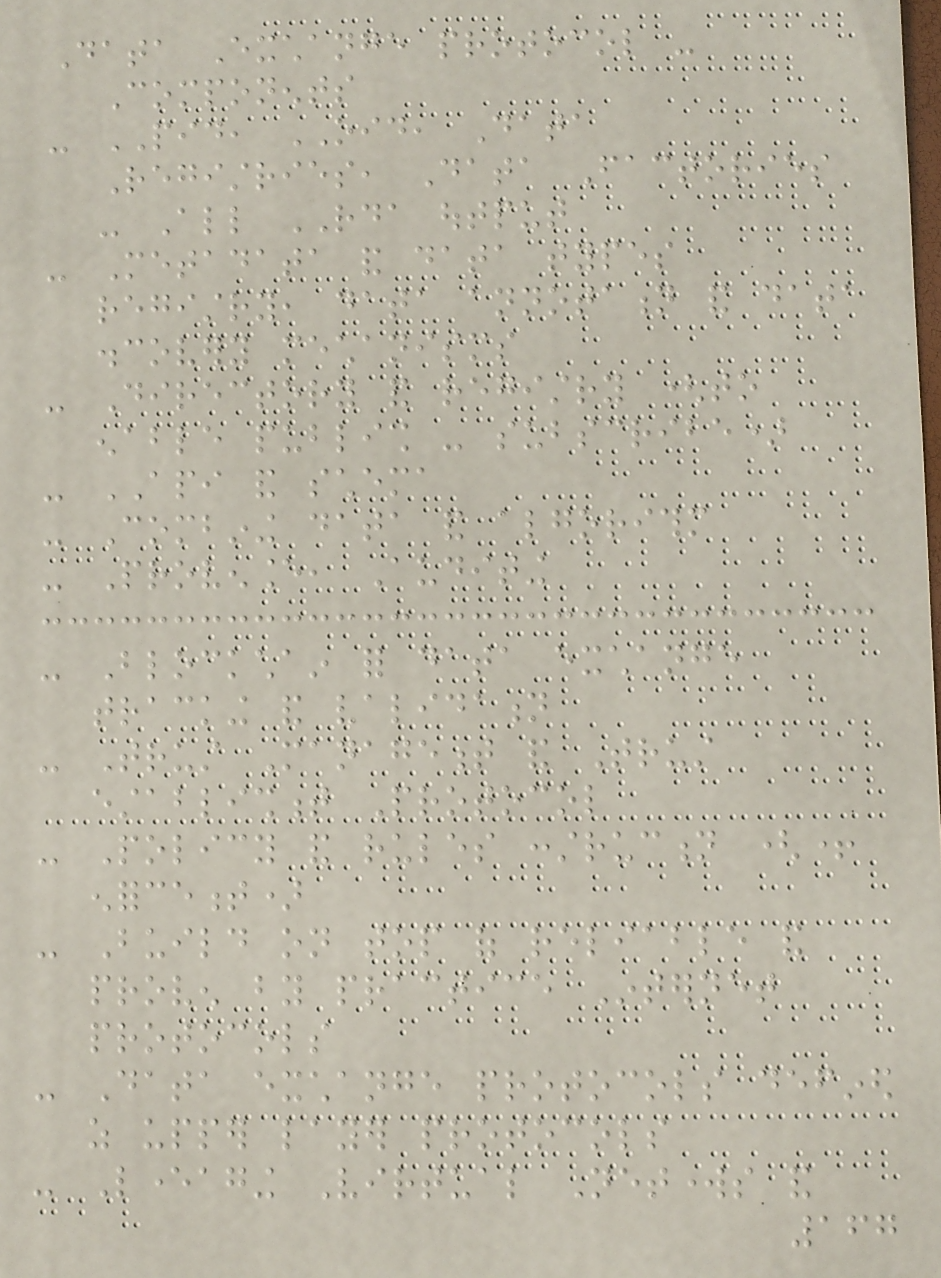Data Exchange protocol -
Components
- PID, OID, Data
Registries, Data Factories
- All RDA output
- Metadata and data types
registry, data annotation and data
discovery mechanisms
- Directory and registry (to
enable publish - subscribe)
- API and schema
- Combining data and algorithm
- Provenance, Auditing
- Blockchain for data exchange
tracking and validation
- Trust Management and Trust
establishment Protocol
- Policy and rules construction (+
enforcement)
- Build on top of reliable and
proven by practice Internet
protocols
- Data exchange protocols defined
as upper layer protocols
- Leveraging Virtual Networks and
167
